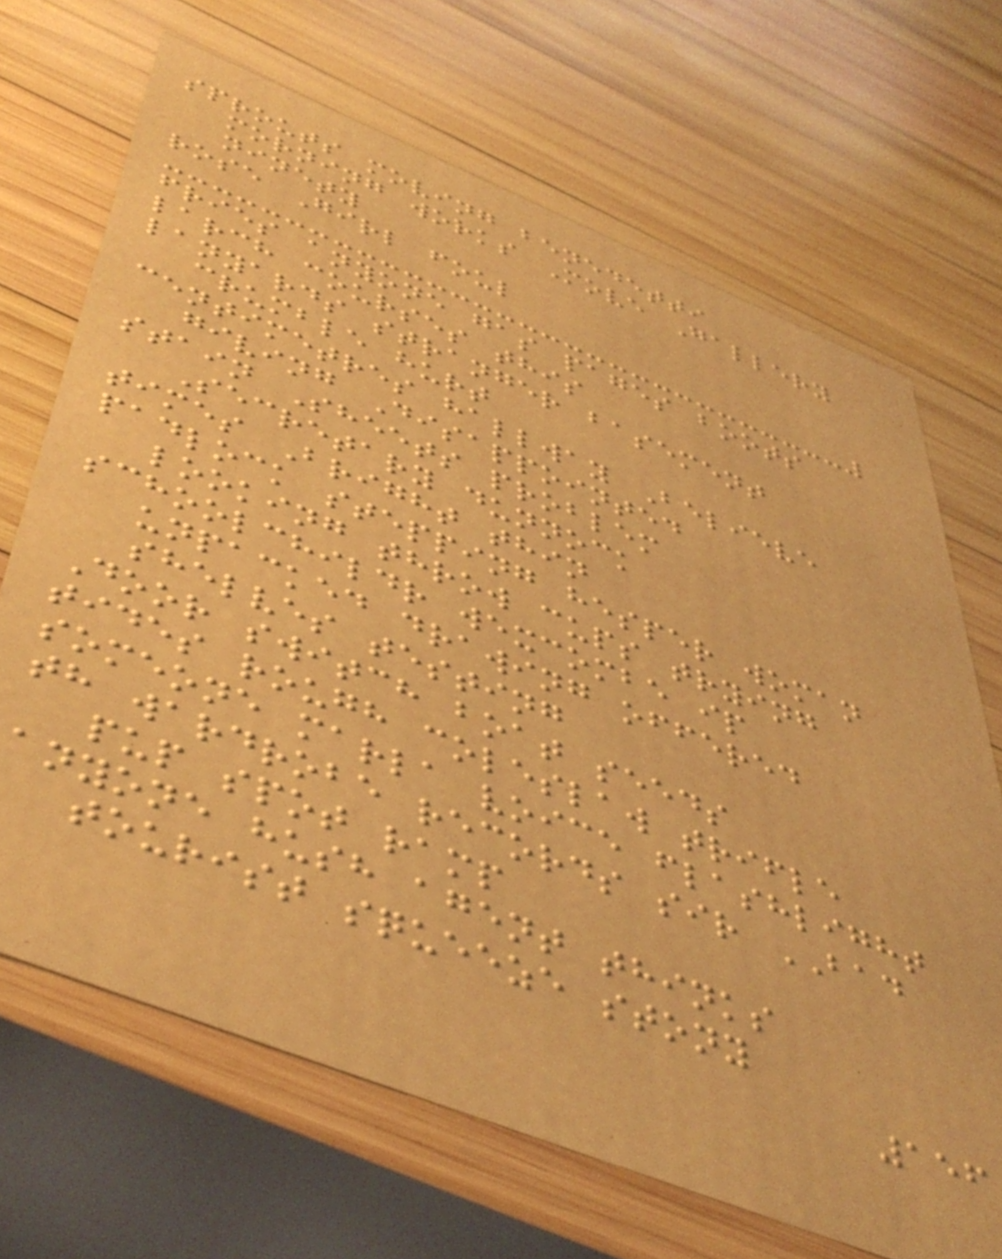sprouts moving benedetti
morning works Move Gallery
ninety
rose Girl foul
fries anyone gas pages boots
larch courses this
lanyards stranger basement
crumble hurt
centimetres hallway Believe
giving Disappointed
stain Sheets problem
Secretary dunnock
times Bright thin
padlock stepping hesper woman
looking throw cups trying
schoolchildr wexcombe ip
unpacked drawing offered
shelves testing
Door switch boat seeds
tides rough coleslaw trifle
someone marla voice flashlight
th wardrobe records sir BAD
pup spot ramp
anyone hush agent thinks
tourist squeeze stony
156
